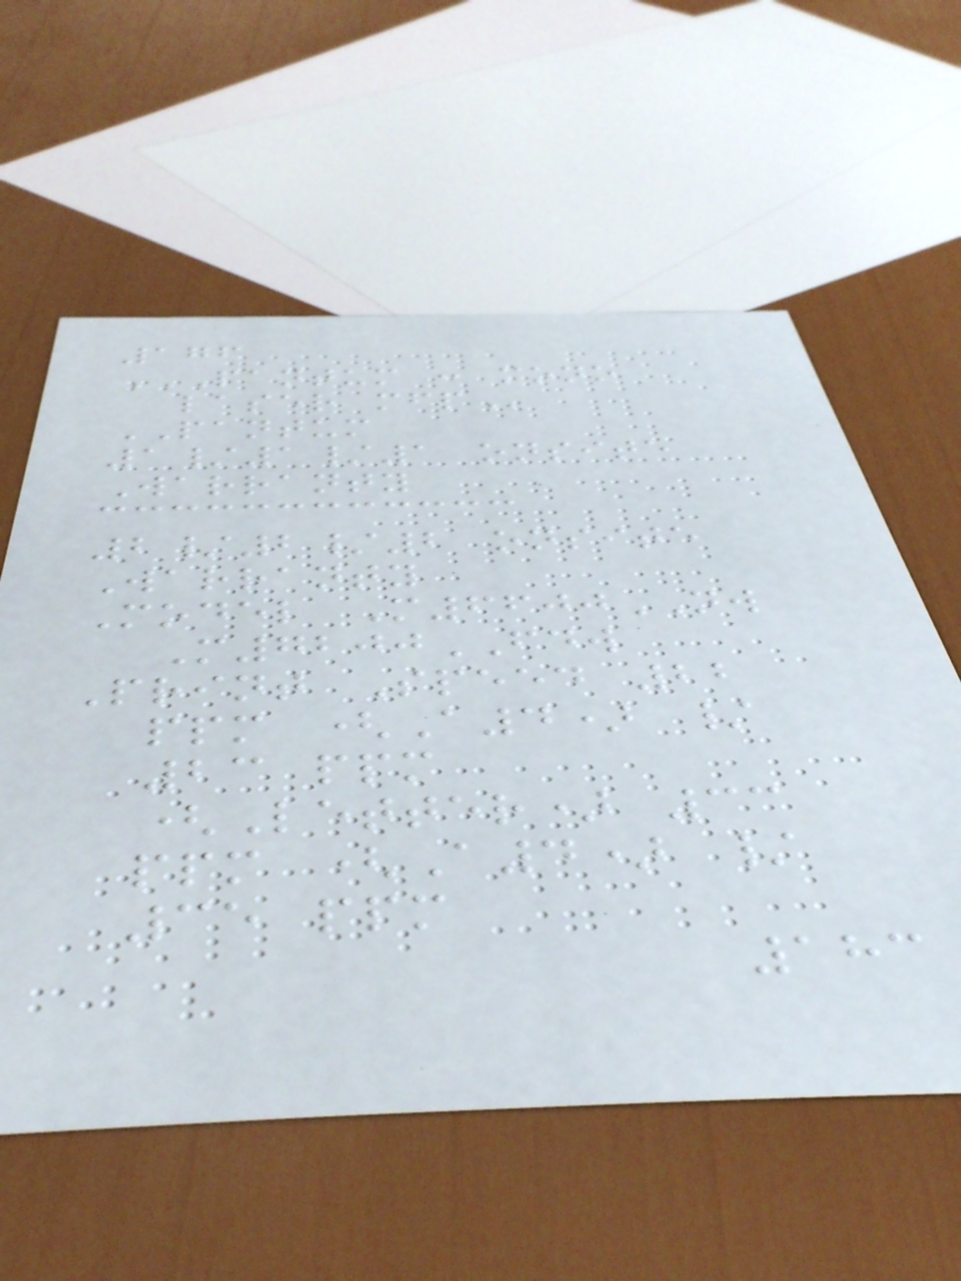176
PANTUM : MONO
LASER MFP
PANTUM
1/1/1 onsite
Warranty
2/2/2 onsite
Warranty
Model M6600NW
M7200FDW
Print Speed 22
ppm (A4) /
23 ppm
(Letter) 33
ppm (A4) /
35 ppm
183
